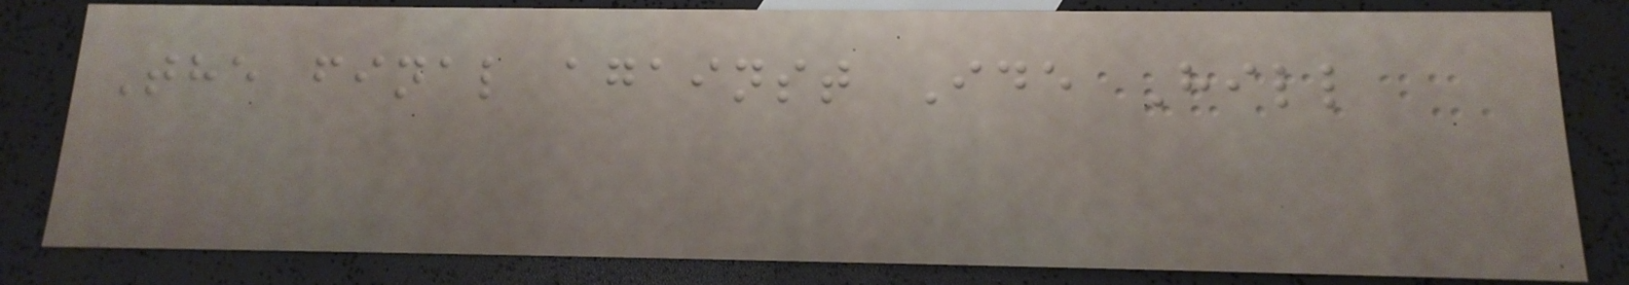The final against Ide Hill
